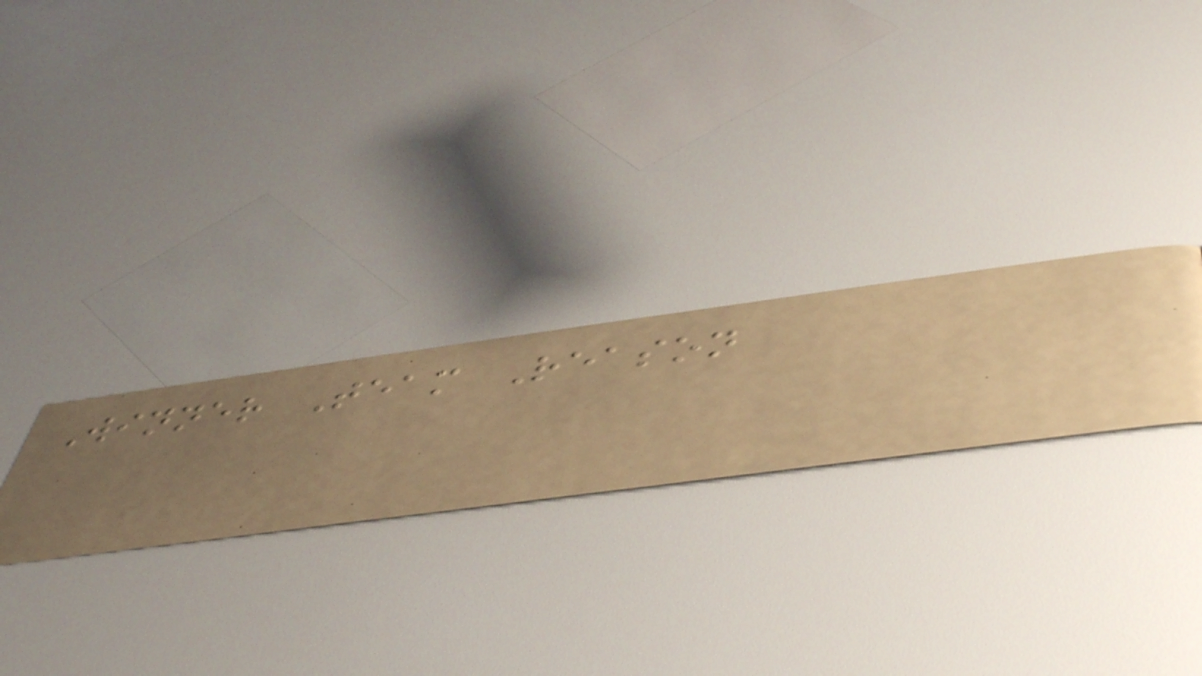Winner Team Reason
